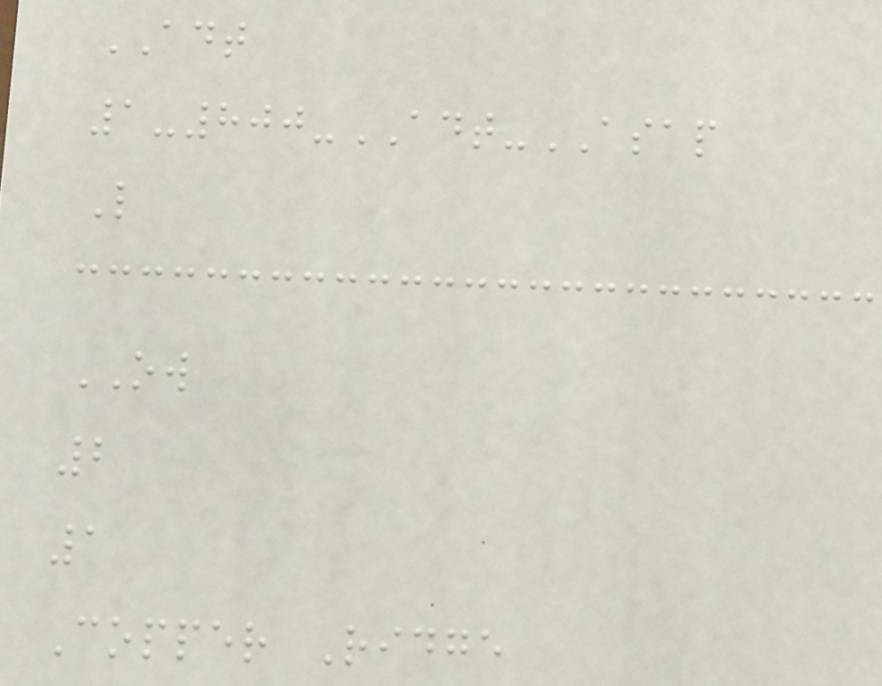ADT
1-800-ADT-ASAP
L
OW
2
1
Copper Ridge
